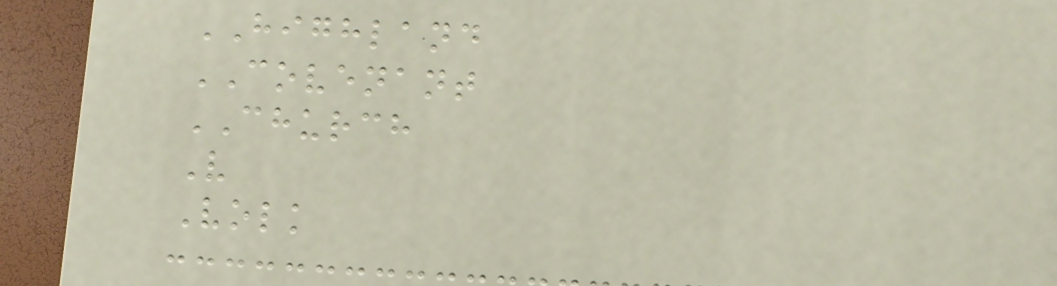HIGHLAND
COVENANT
CHURCH
V
Volk
